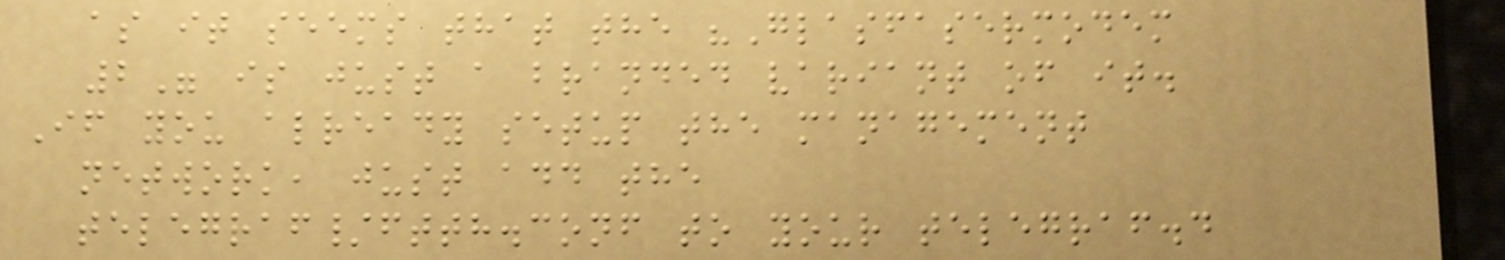as it seems that the "Glasfasermodem
2" is just a branded variant of it.
If you already setup the management
network, just add the
telegraf/ftth.conf to your telegraf.d
